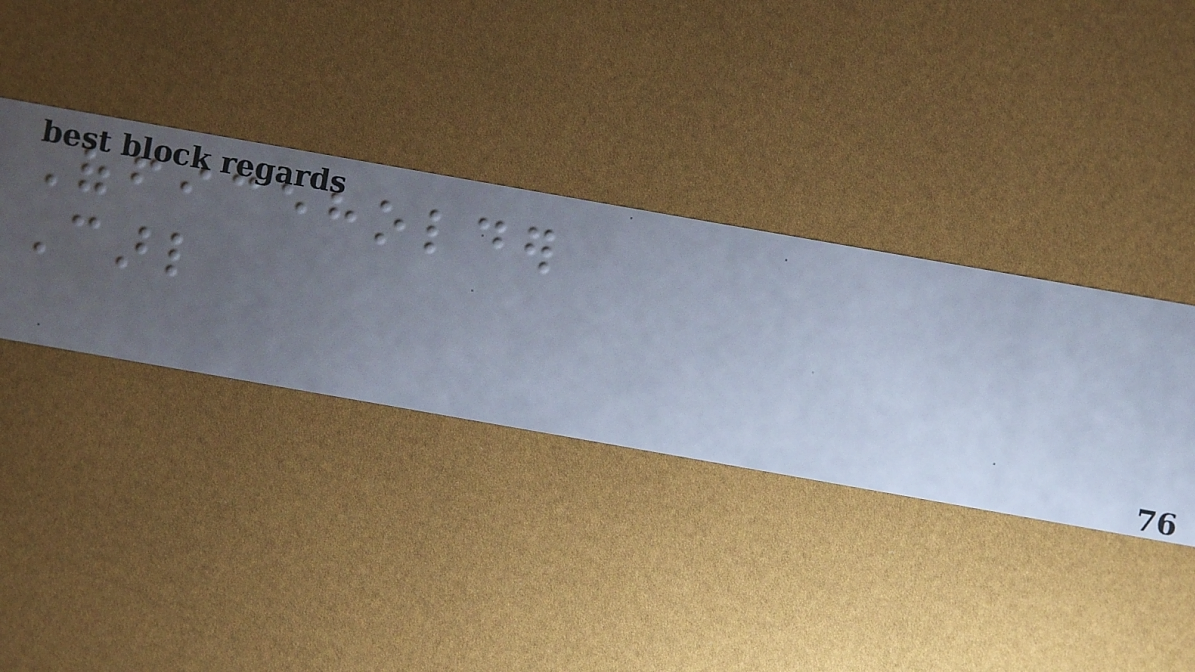Officeholder
Carl
